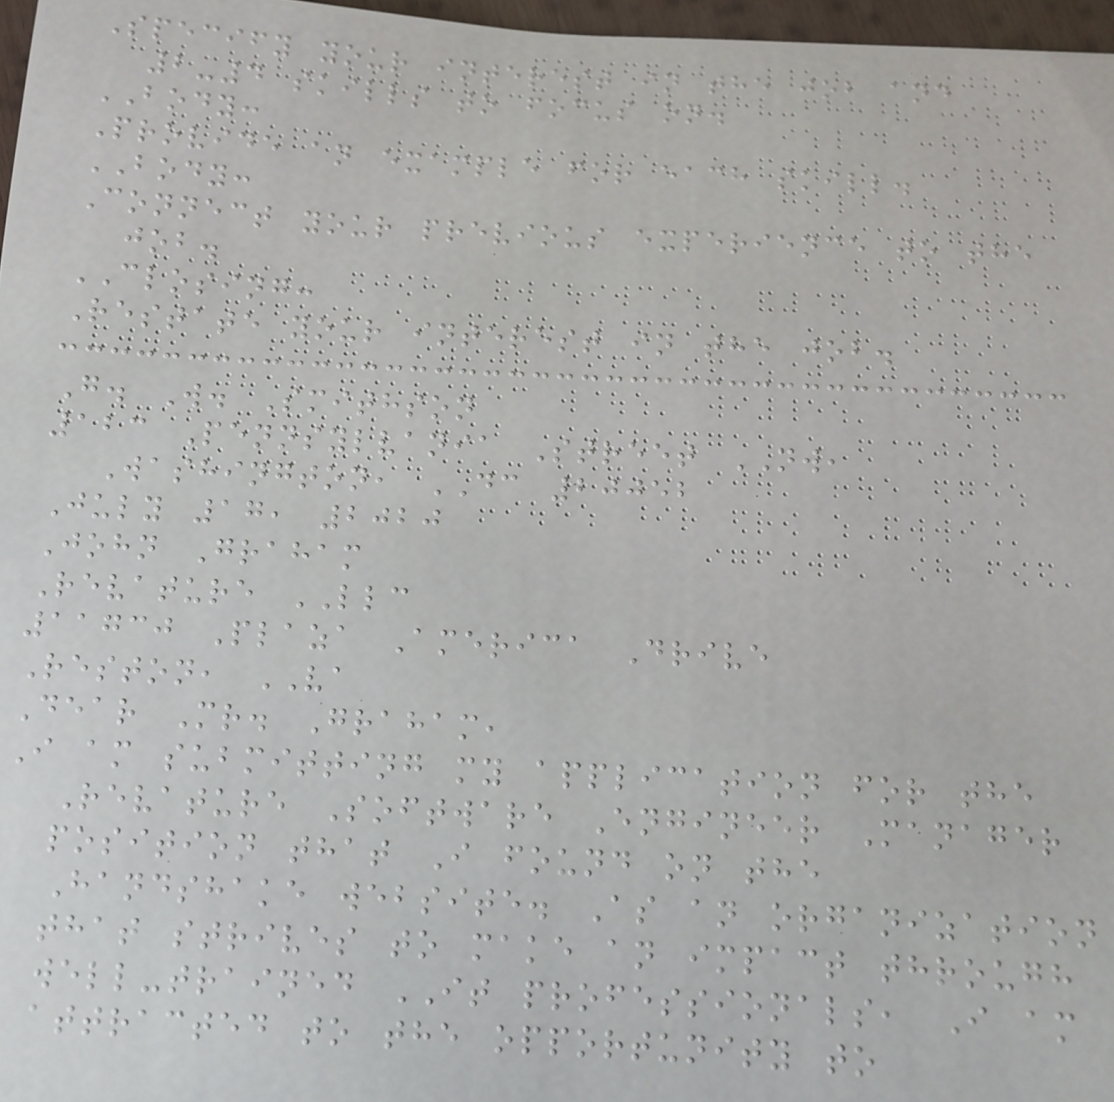Specify your interest in the job and
2-4 skills to focus on.
BODY:
Provide an example for each skill.
BODY:
Connect your previous experience to the
job.
CLOSING:
Restate your interest in the job.
G. W. Smithson
123 Pennsylvania Street NW,
Washington, DC 20052
July 17, 2020
John Graham
Revature LLC
11730 Plaza America Drive
Reston, VA
Dear Mr. Graham,
I am submitting my application for the
Revature Software Engineer Manager
position that I found on the
Handshake website. As an organization
that strives to make an impact through
well-trained IT professionals, I am
attracted to the opportunity to
